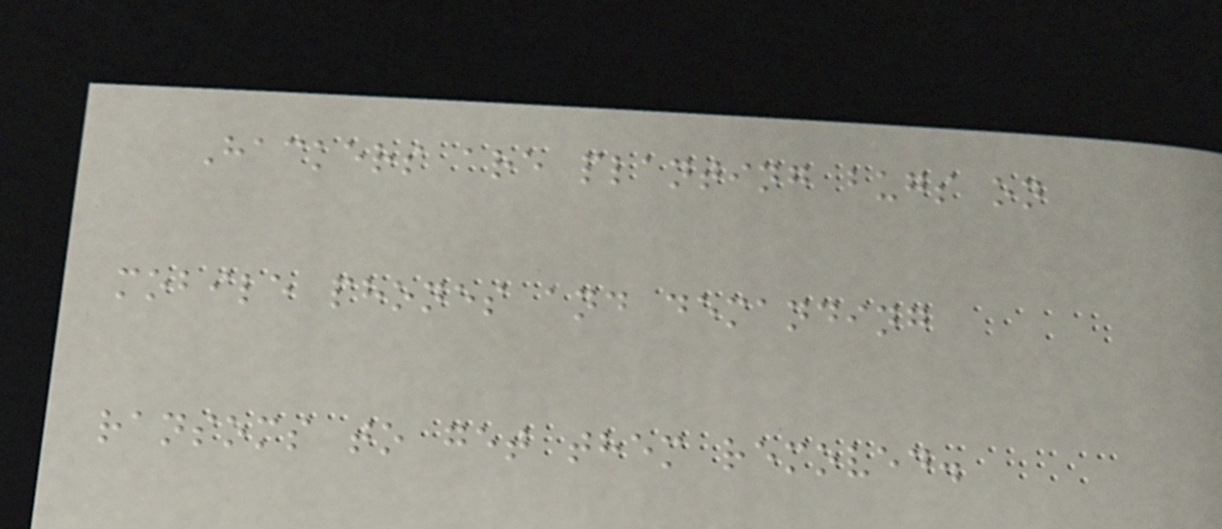Hackers are planting bugs on
mobile phones and demanding
ransoms to get them removed.
